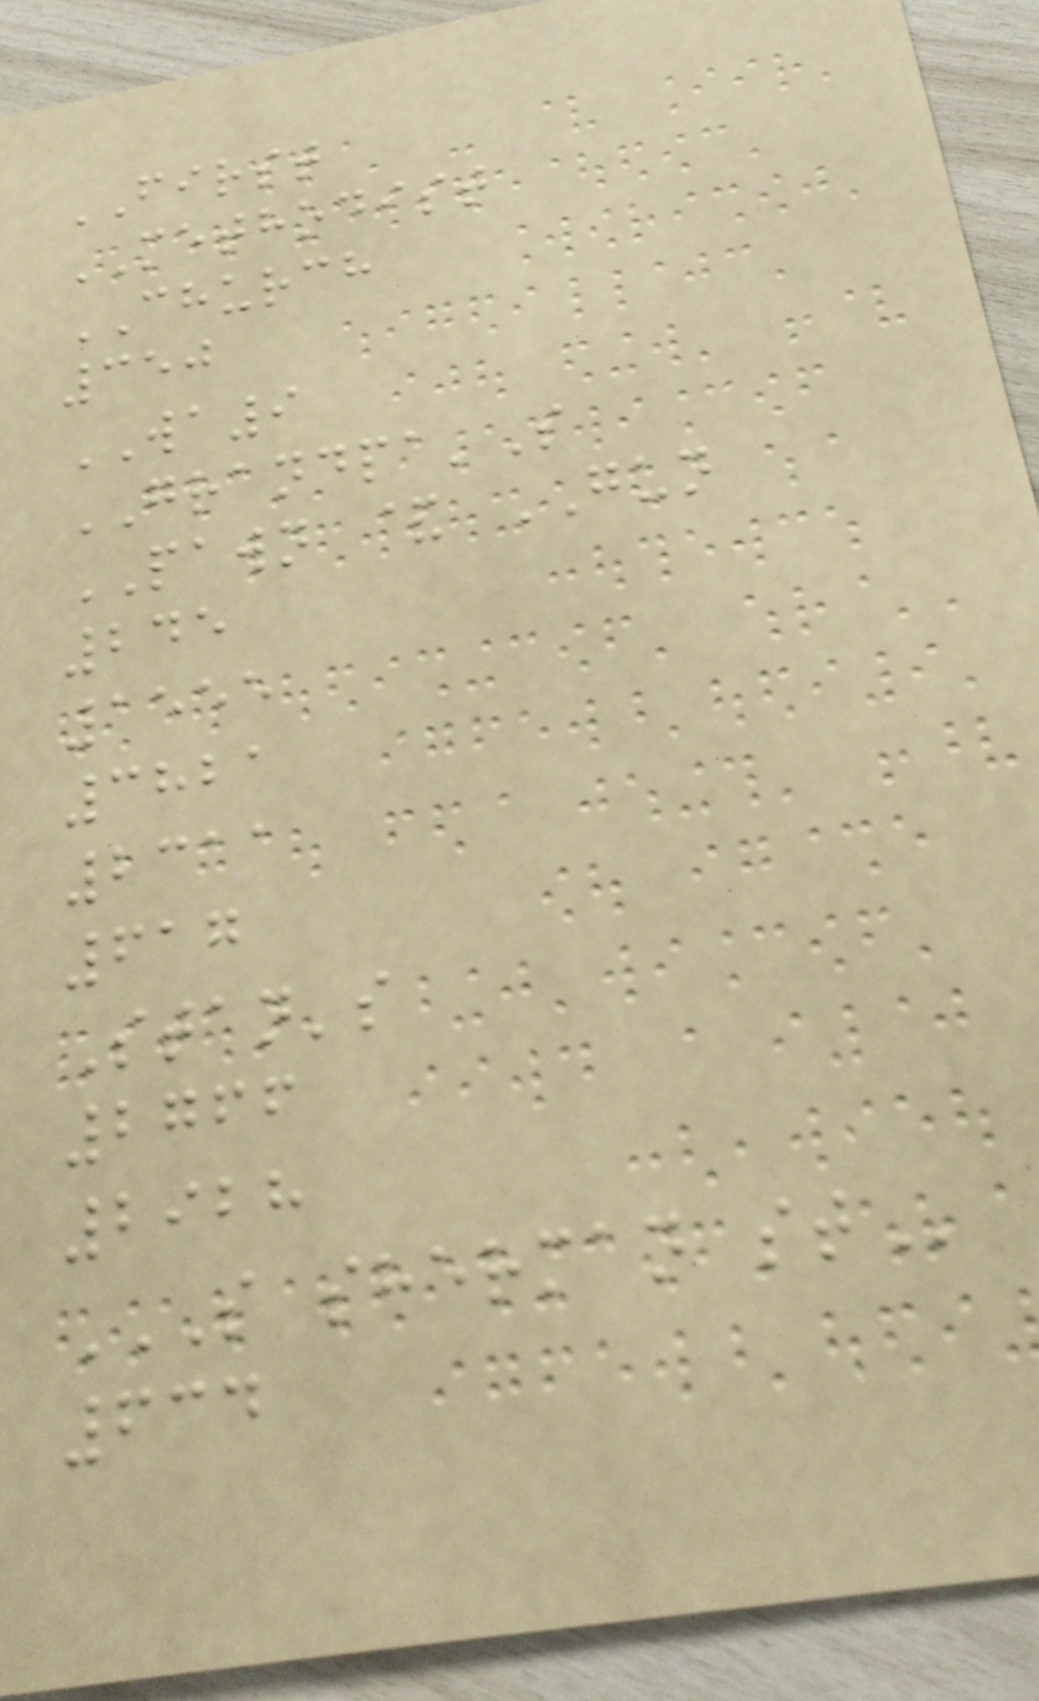FIRST
METHODIST
CHURCH
350
WA9
GRANDPA'S
PAWN & GUN
245
1555
3821
2311
617
Stan's
2766
2928
S SHERMAN ST
634
